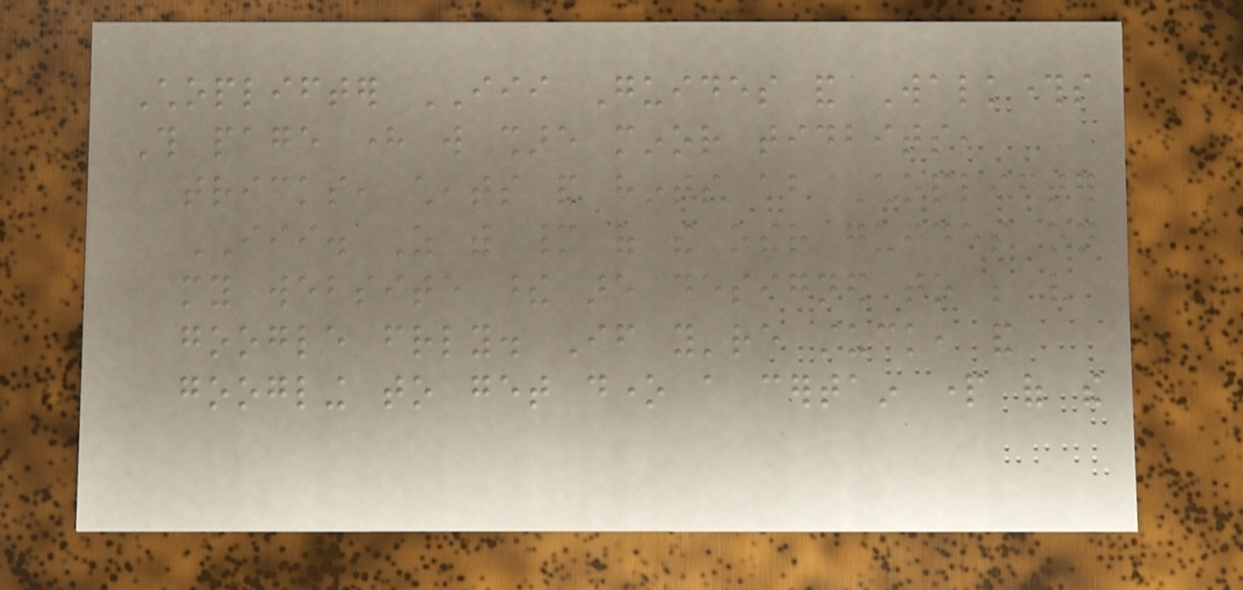Choplifter III Guides and Walkthroughs
This page here will share minor tidbits,
tricks, cheats and hints about Choplifter
III. As with many of the other guides on
my website these are designed to be very
google friendly. If you're stuck, and
googling to get done a certain part of the
